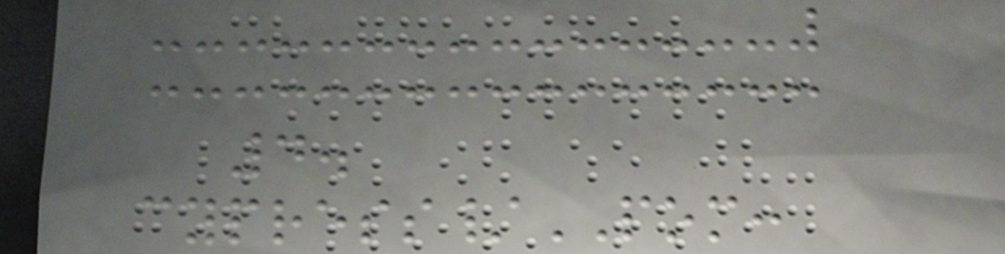4.
cypress/POM:
